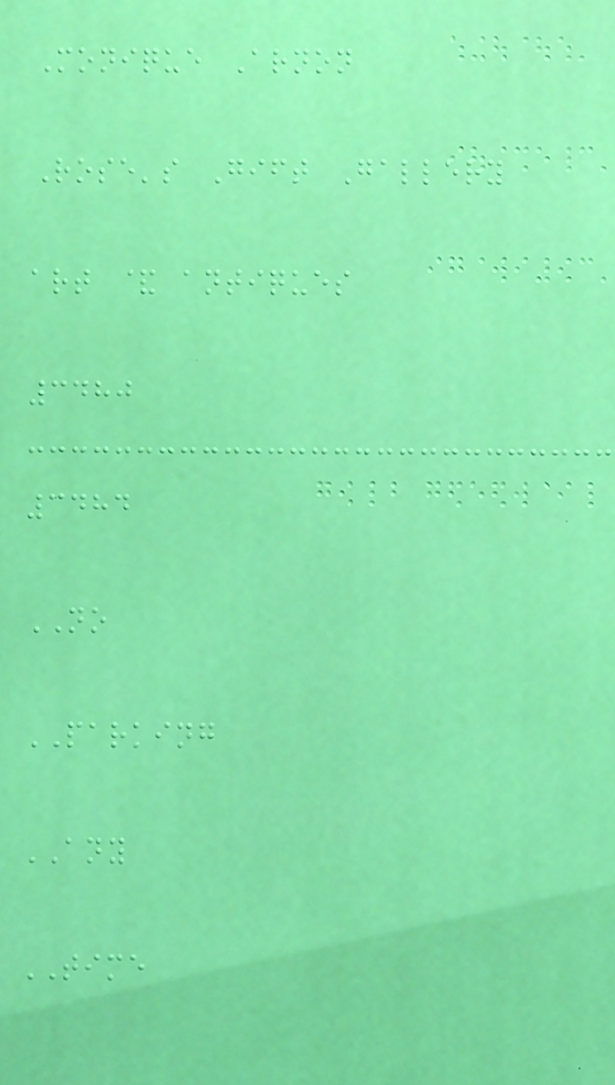Monique Arnon
Rose's Gift Gallery
art & antiques
3480
3484
NO
PARKING
ANY
TIME
